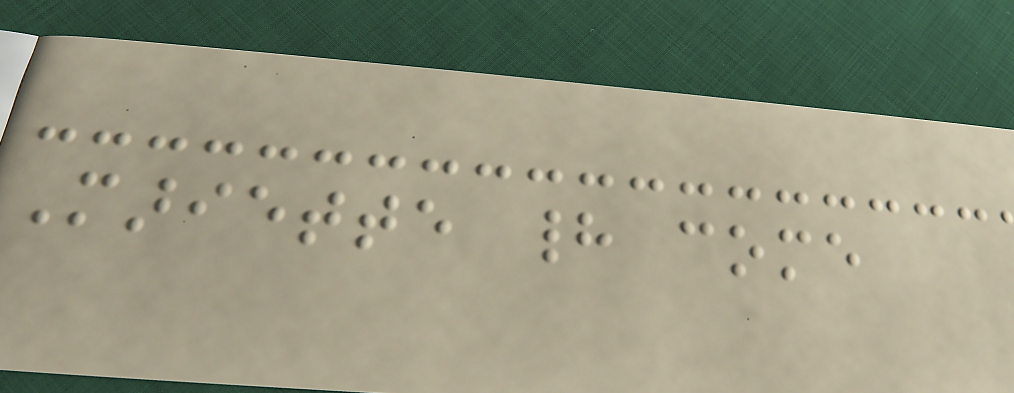Mariette had come
